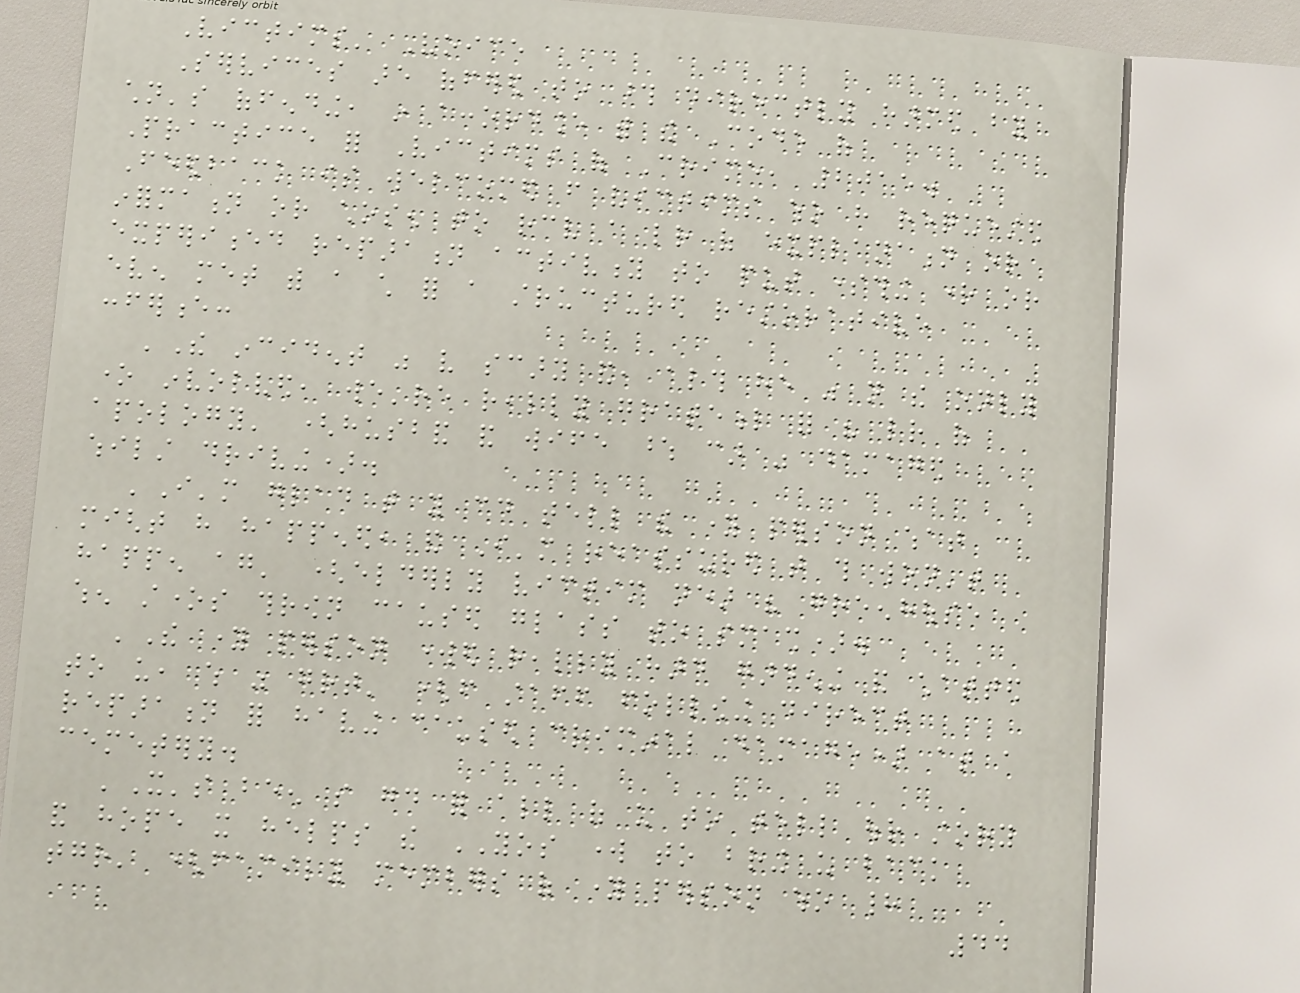Victims' Voice
Services are offered to those directly harmed by
children's offending, in accordance with the Code of
Practice for Victims of Crime, 2015.
Feedback is welcomed from victims who have requested
information or chosen to receive a letter of explanation or
experienced reparation activity to put something right or
even met with a child for a structured restorative
conference:
'The incident was very scary and, although he was not the only
one involved, we're really grateful for his letter of
apology' (husband and wife whose car was damaged
whilst driving).
'I'm glad that you could tell the young person what
might have happened, and I'm reassured that this won't
happen again' (elderly victim near his greenhouse
when stones thrown caused glass to smash).
'The young person worked really hard gardening and chatted
to us, which was great' (from staff following direct
reparation for having caused criminal damage) at a
cemetery.
'It's been so good for all of us to tell our story
and hope it helps the YOS work to bring us back
together' (family members of young person who had
44
